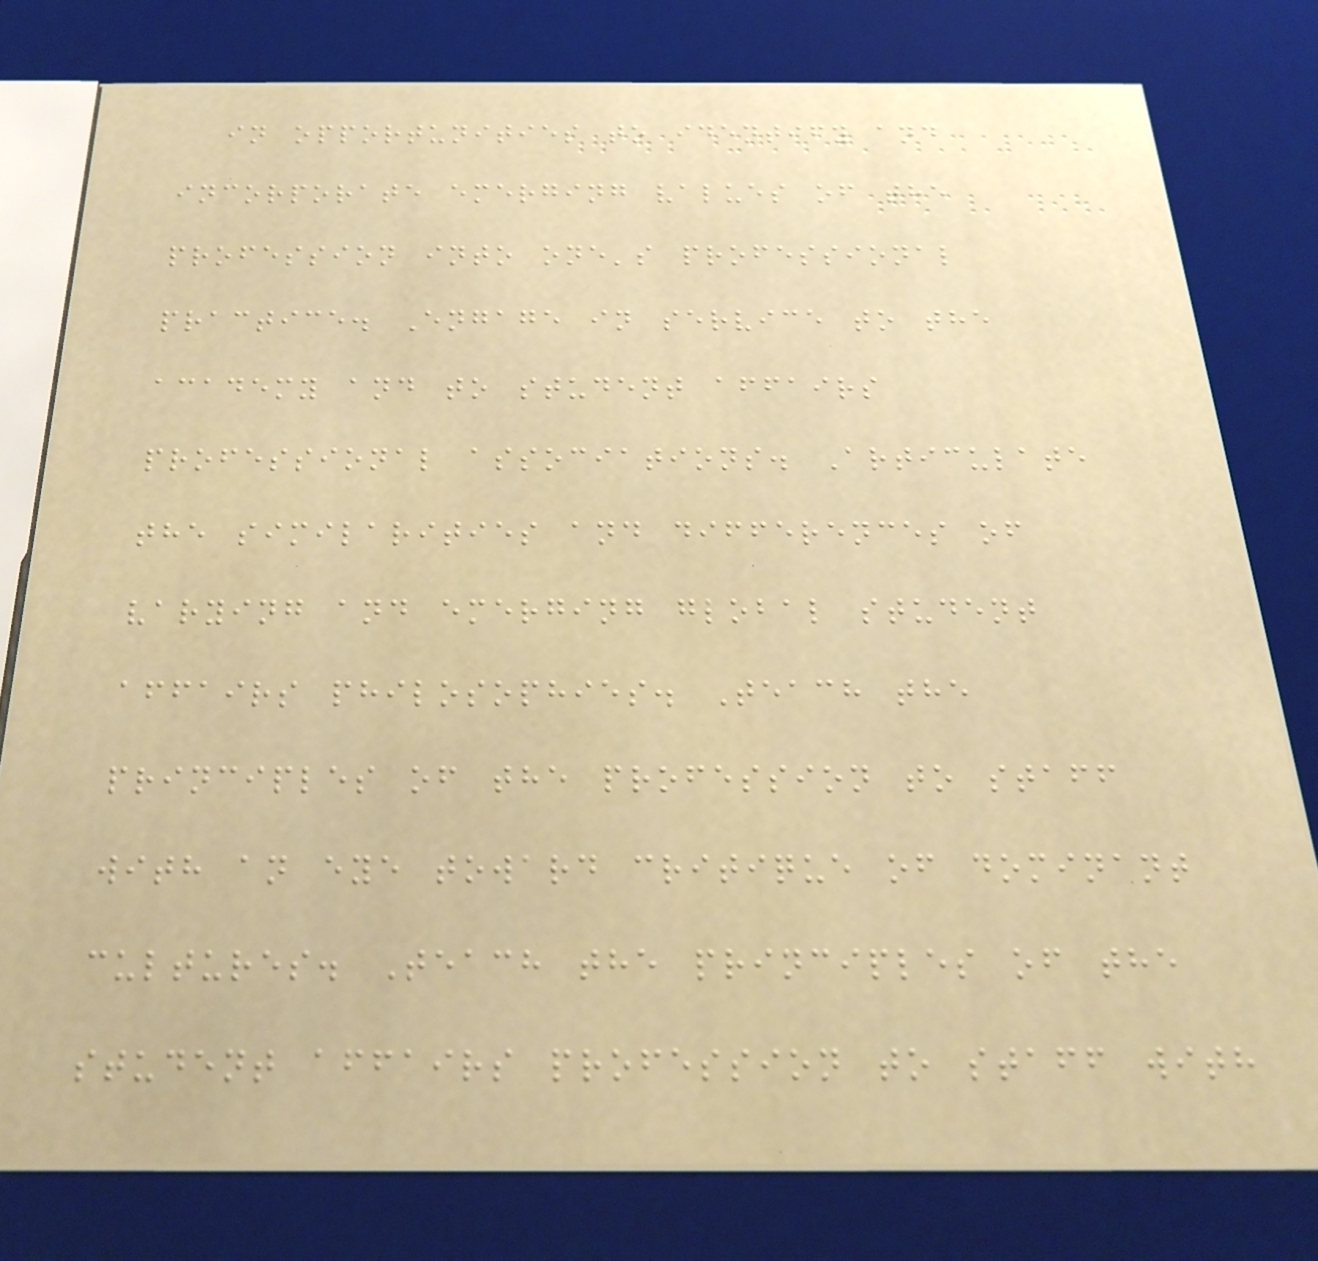in opportunities to identify and
incorporate emerging values of the
profession into one's professional
practice. Engage in service to the
academy and to student affairs
professional associations. Articulate
the similarities and differences of
varying and emerging global student
affairs philosophies. Teach the
principles of the profession to staff
with an eye toward critique of dominant
cultures. Teach the principles of the
student affairs profession to staff with
